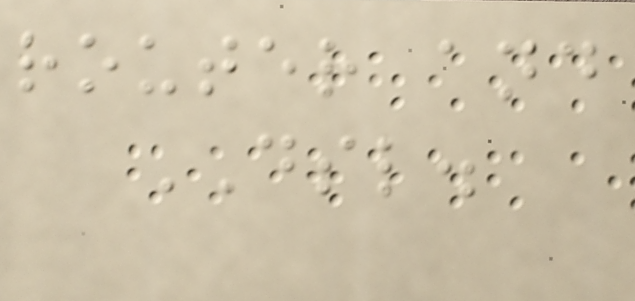router and
DSL.
